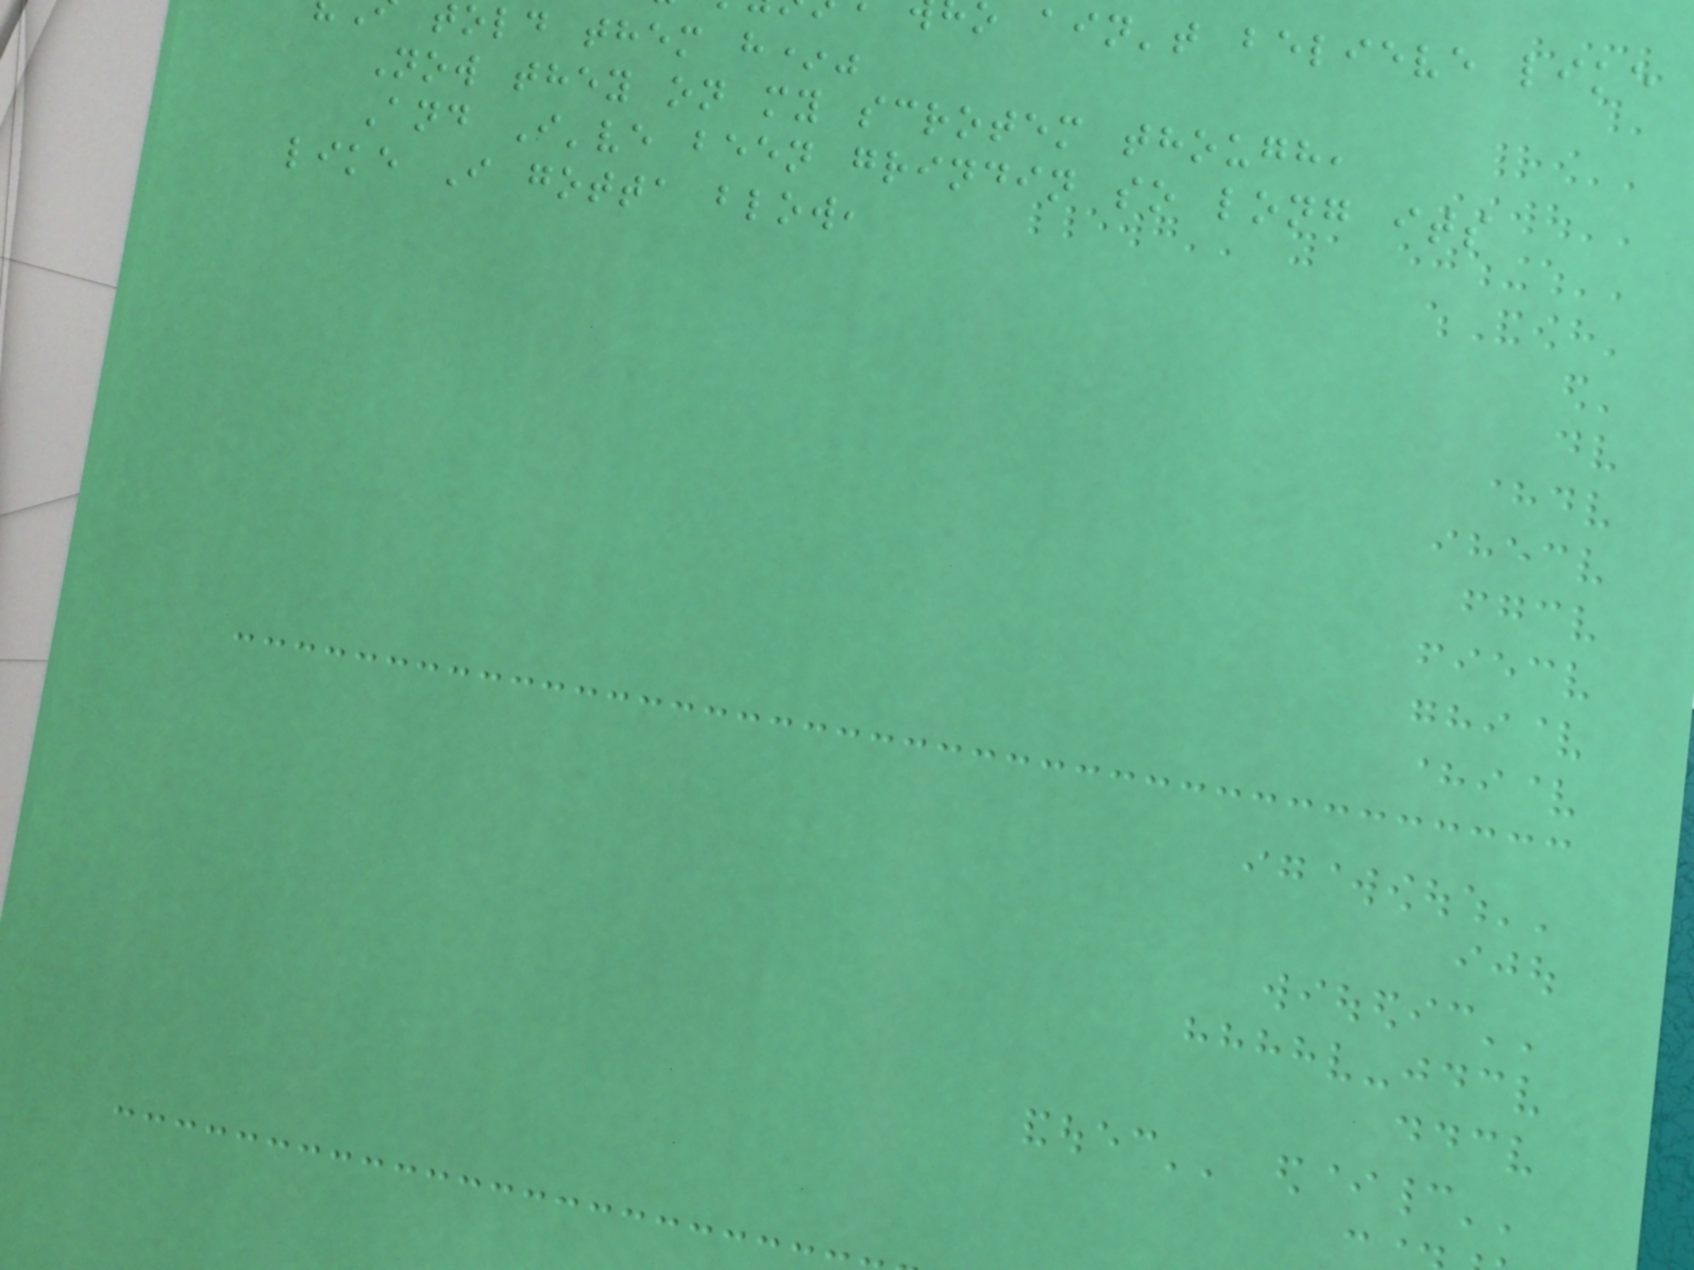o ain't believe like
told them h*"
Now they on my scrotem though,
And I've been grindin so long its
like I gotta blow,
